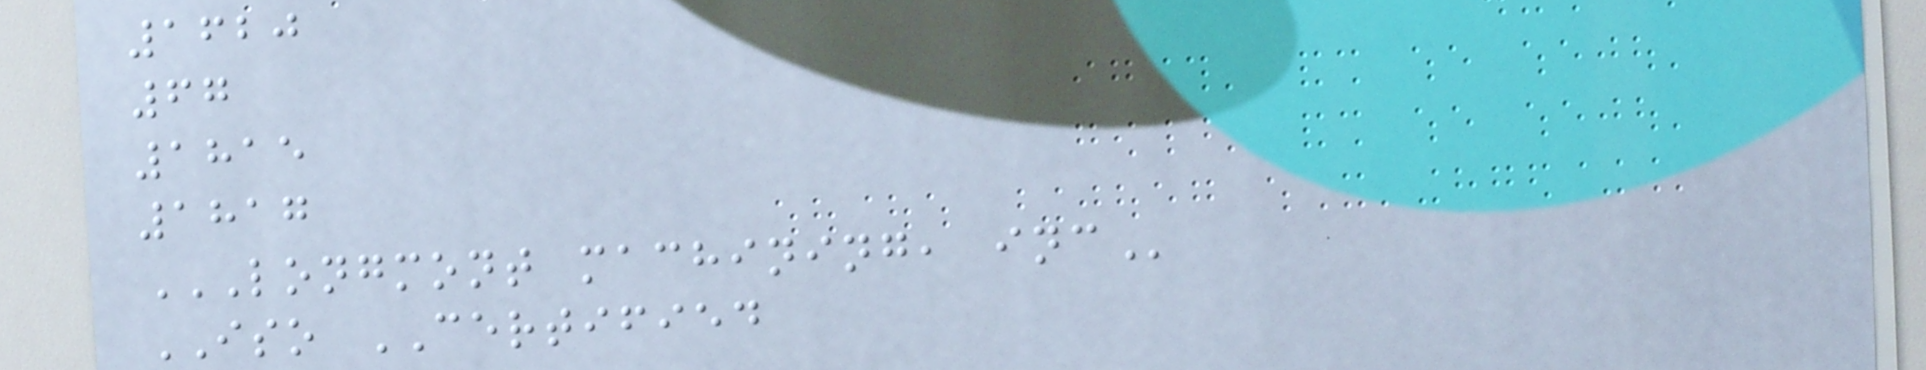1620
67
1815
1817
LONGMONT MACHINING, INC
ISO CERTIFIED
